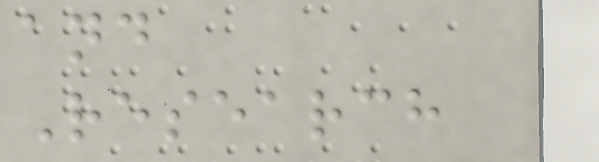and
Research
